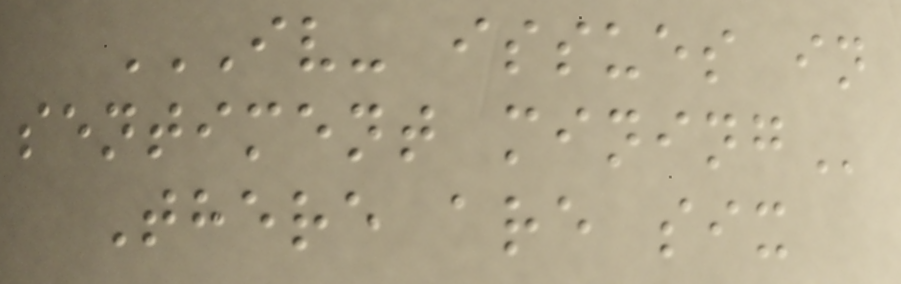IV- ISSUES IN
SENTIMENT MINING
There are six
